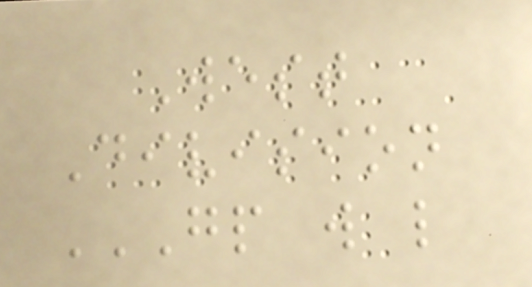West
Division
GP W L
